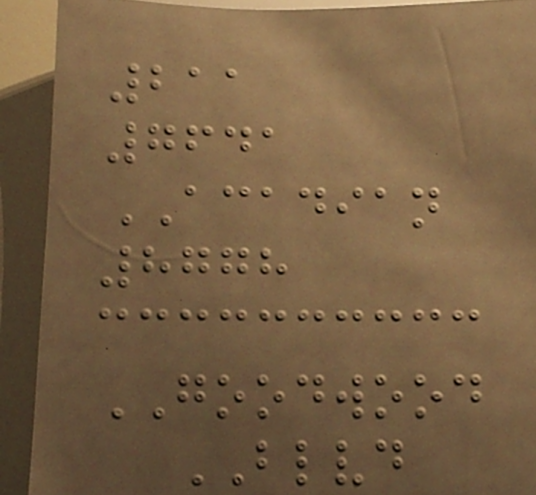211
7641
ACADIAN
8778
GOODWOOD
BLVD
